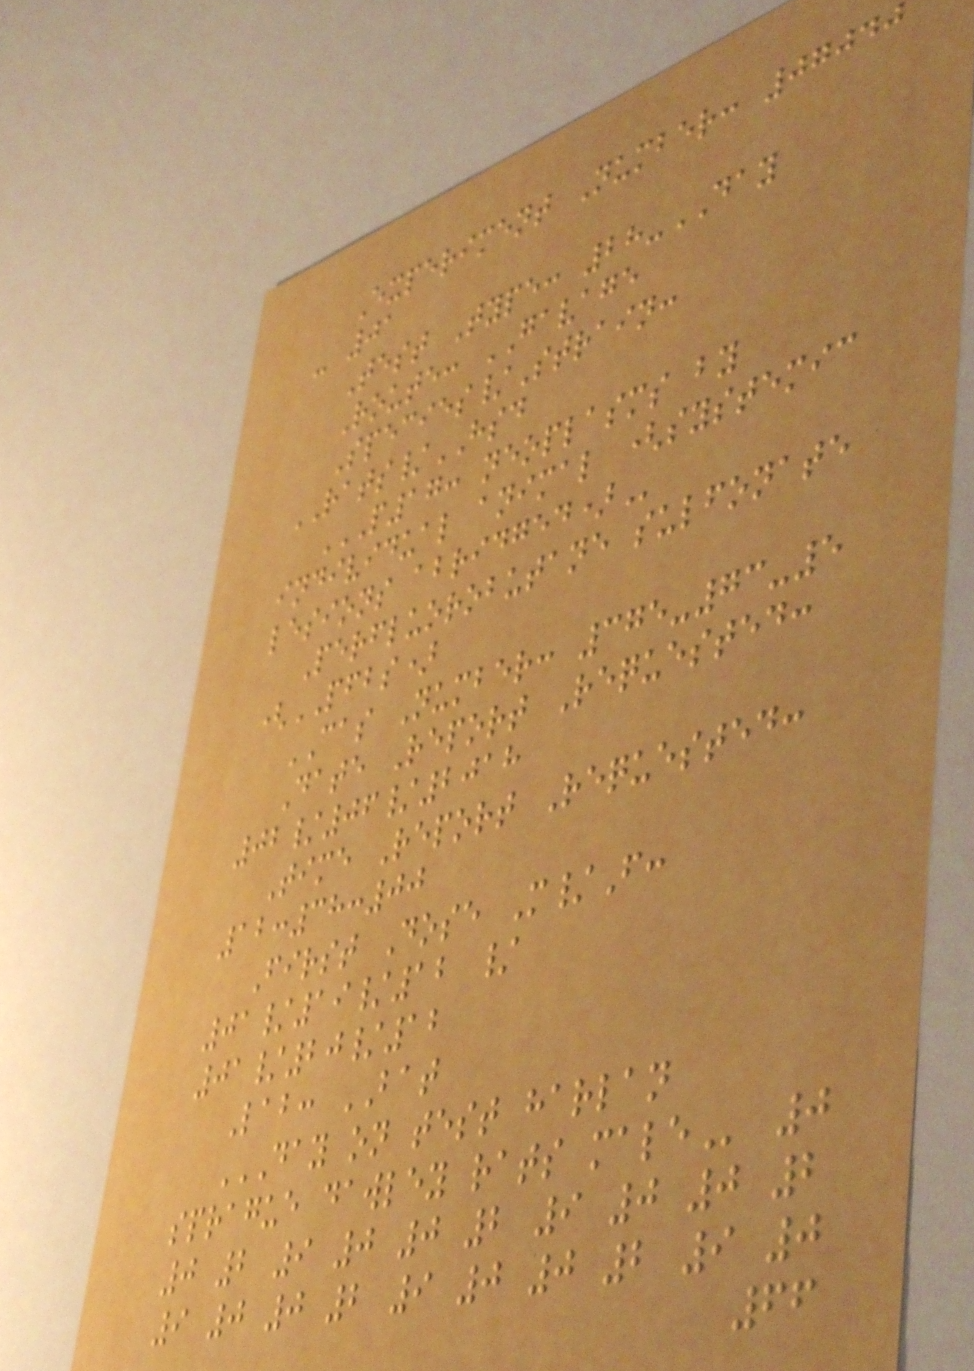Experiment Number: 07040
- 01
Test Type: 28-DAY
Route: GAVAGE
Species/Strain:
RATS/HSD
P17: NEOPLASMS BY
INDIVIDUAL ANIMAL (SYSTEMIC
LESIONS ABRIDGED)
Perfluorobutane sulfonate
(PFBS)
CAS Number: 375-73-5
Date Report Requested:
02/06/2018
Time Report Requested:
12:38:00
First Dose M/F:
01/19/12 /
01/20/12
Lab: BAT
DAY ON TEST HARLAN
SPRAGUE DAWLEY RATS MALE 0
0 2 9 0 0 2 9 0 0 2
9 0 0 2 9 0 0 2 9 0
66
